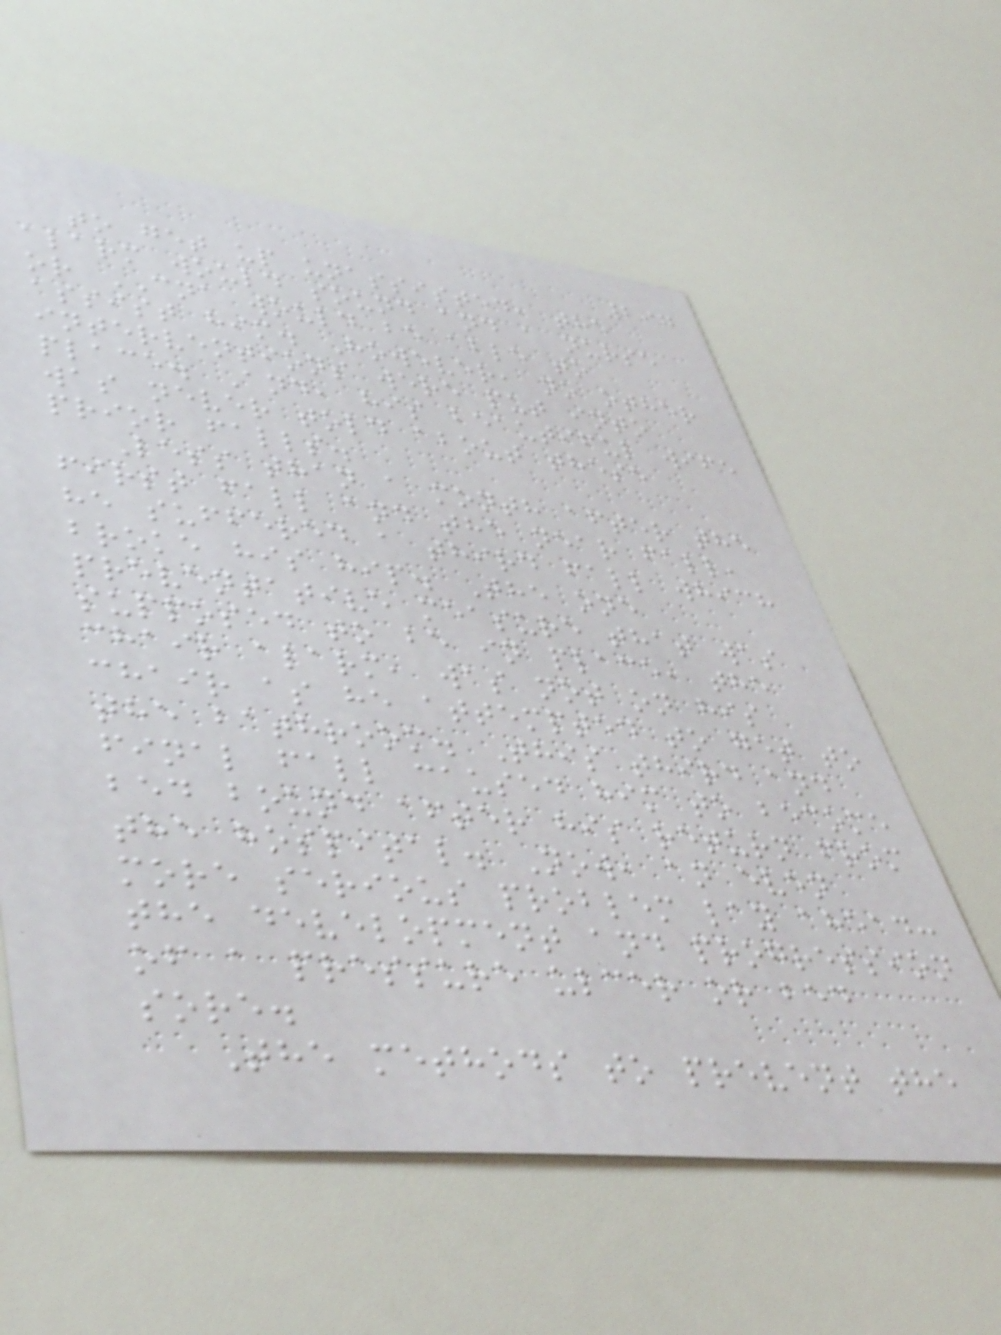297
to get up unassisted, the
alarm would sound and a nurse
or CNA would be able to
assist him. However, no other
interventions were put into
place. And, his beautiful wife
was never told about these
prior falls.
Less than a month after the
first fall and the near fall,
he suffered a third fall which
broke his hip. The one
preventative measure that was
supposed to be in place, the
chair alarm, was not on his
chair as he attempted to get to
the bathroom. This third and
final fall caused him to become
bed bound after his return from
the hospital. Now, an even
more serious problem lay ahead:
the development and progression
of a pressure ulcer or bed
sore.
The methods to prevent the
